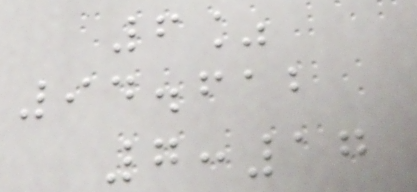6%
94.612
7:17
